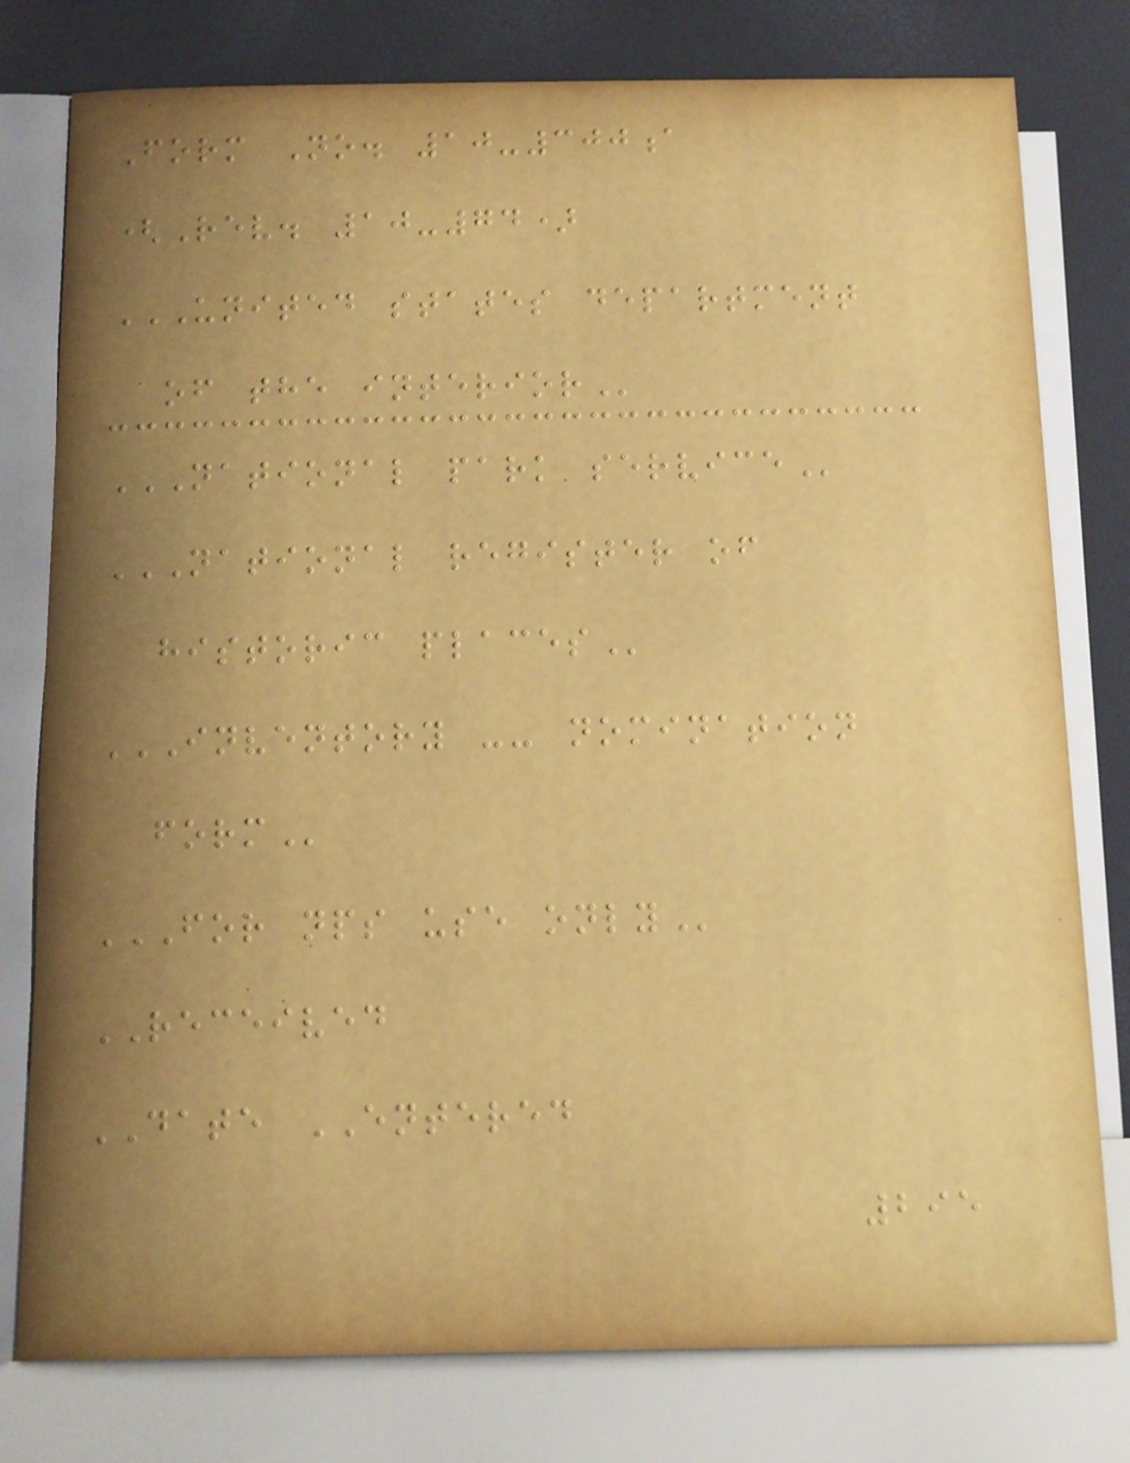Form No. 10-300a
(Rev. 10-74)
UNITED STATES DEPARTMENT
OF THE INTERIOR
NATIONAL PARK SERVICE
NATIONAL REGISTER OF
HISTORIC PLACES
INVENTORY -- NOMINATION
FORM
FOR NPS USE ONLY
RECEIVED
DATE ENTERED
295
